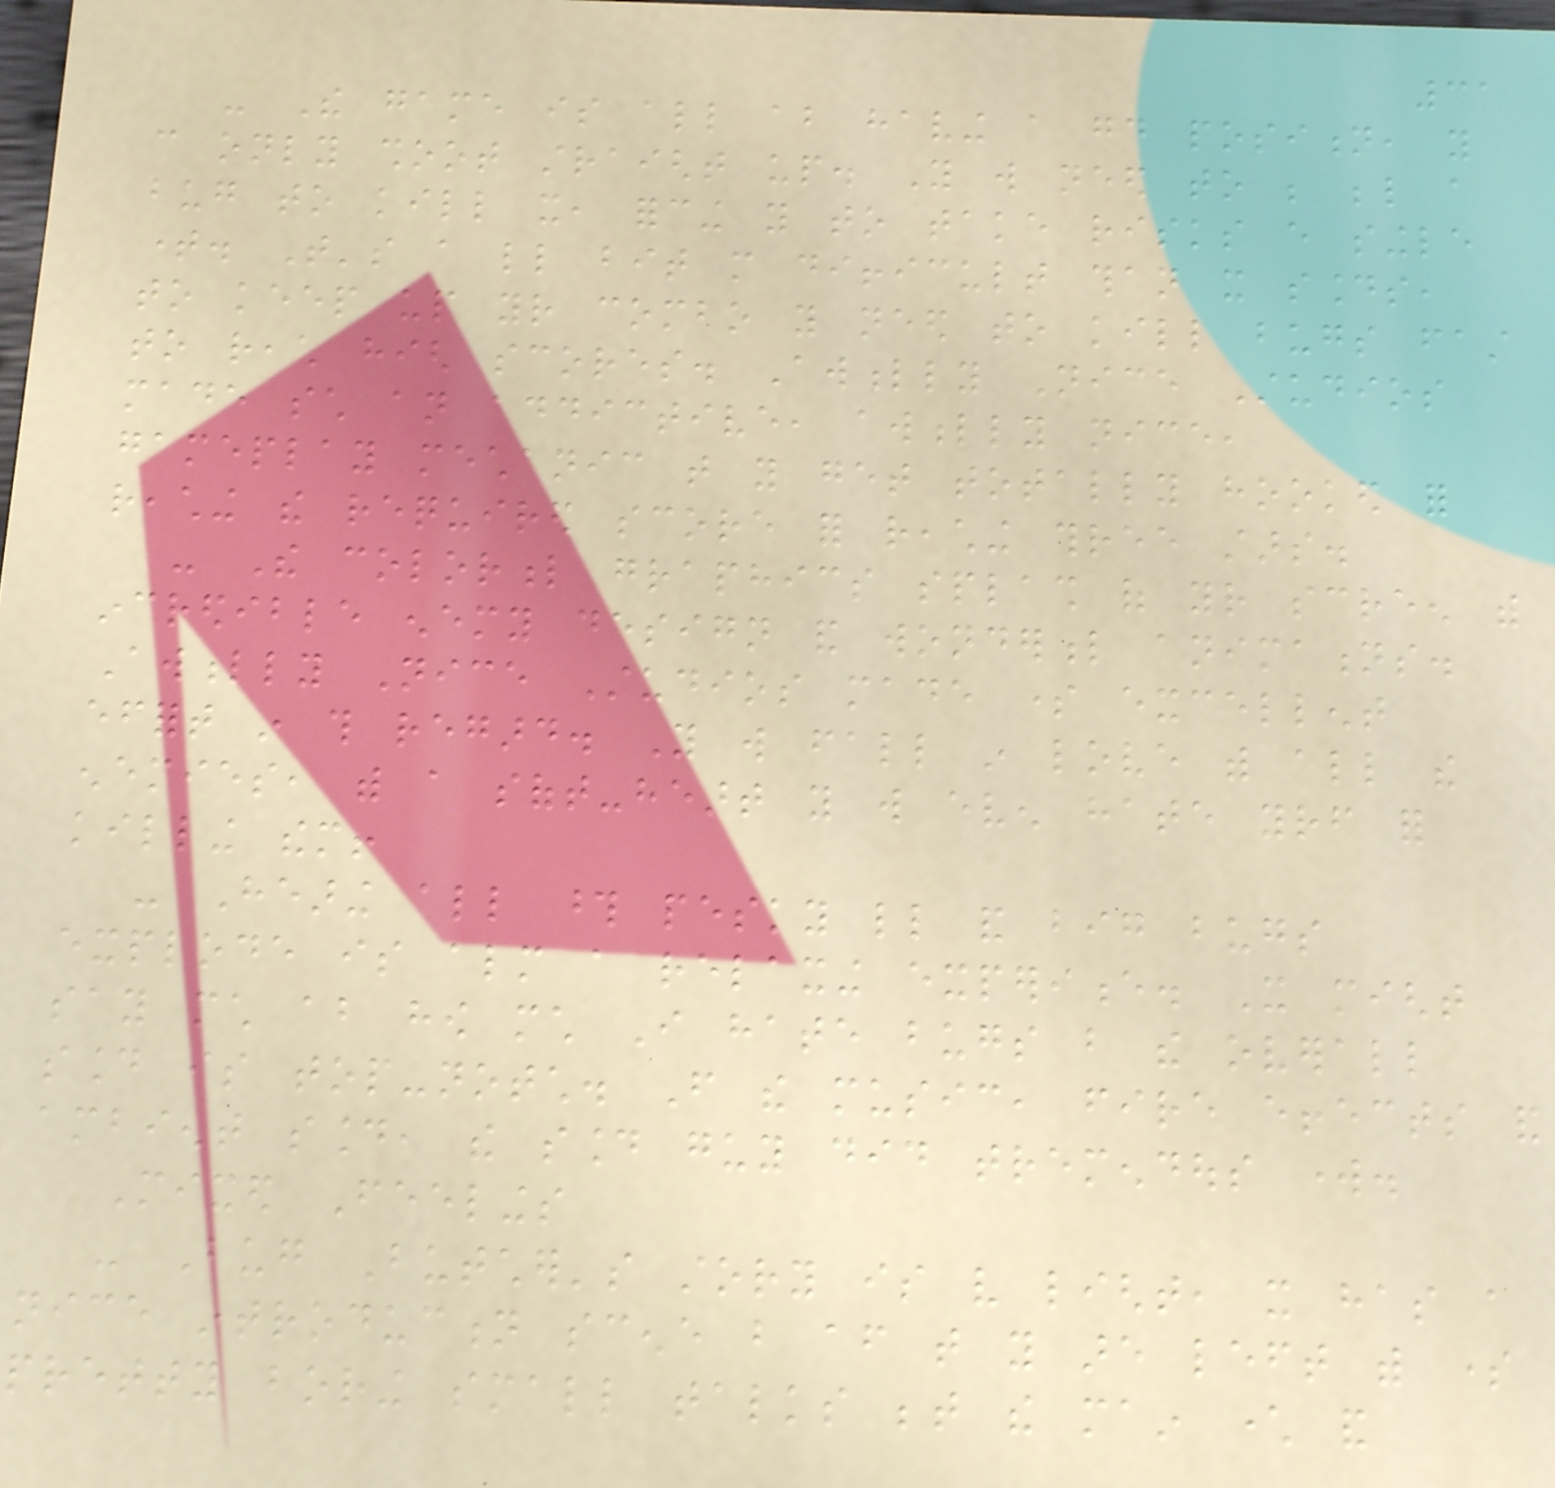31
- The game is all about having a good position, you
can only shoot straight up. You will need to be below a
bug to kill it, forcing you to take risks every single
time. That's a little bit more difficult than it sounds,
to keep up your combo you need to kill bugs fast
to reach high scores. Awfully Nice Studios
made such an addictive, awfully nice,
gameplay mechanic that you get totally hooked for
reaching the required score for reaching three stars.
- The colorful graphics splash of your screen with
incredible enemy design and wonderful animations.
Awfully Nice Studios made some excellent
effort in this regard. You will fall in love with all the
enemies, with a soft-heart you will even hate yourself for
killing them!
- Hearing all those pesky little and big bugs
explode is almost a relaxing experience. It might
say much about how much I hate bugs but the overall
sound is top-notch. From the music, fire effects and
ambient sound, the sound guy did tremendous work.
Mixed Feelings
- Bug Butcher's story is very light, it has a
nice introduction scene but after that you are left with some
pretty boring small talks between the main character and
